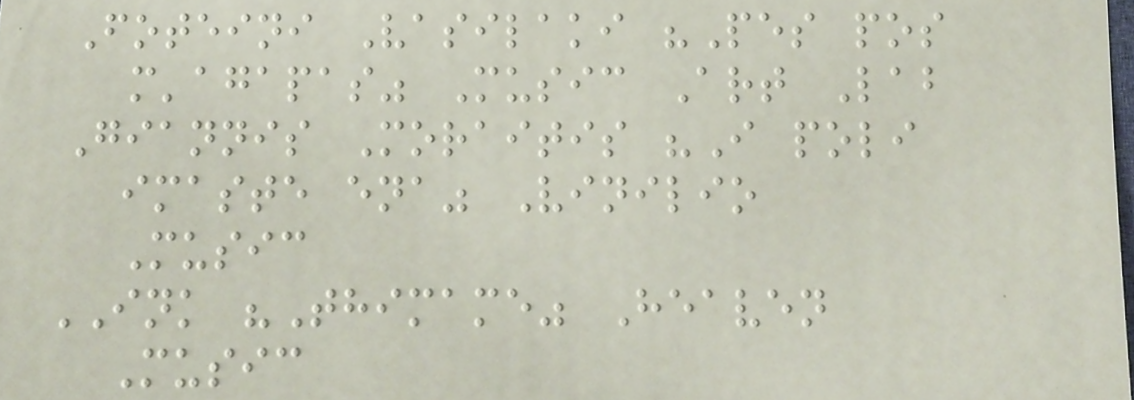Foteini Vasilaki "Pes pos
m'agapas" Music Art Lab
Giannis Moraitis "I poli
imaste ena" Vinilio
Music
INK "Thimame" Heaven
Music
